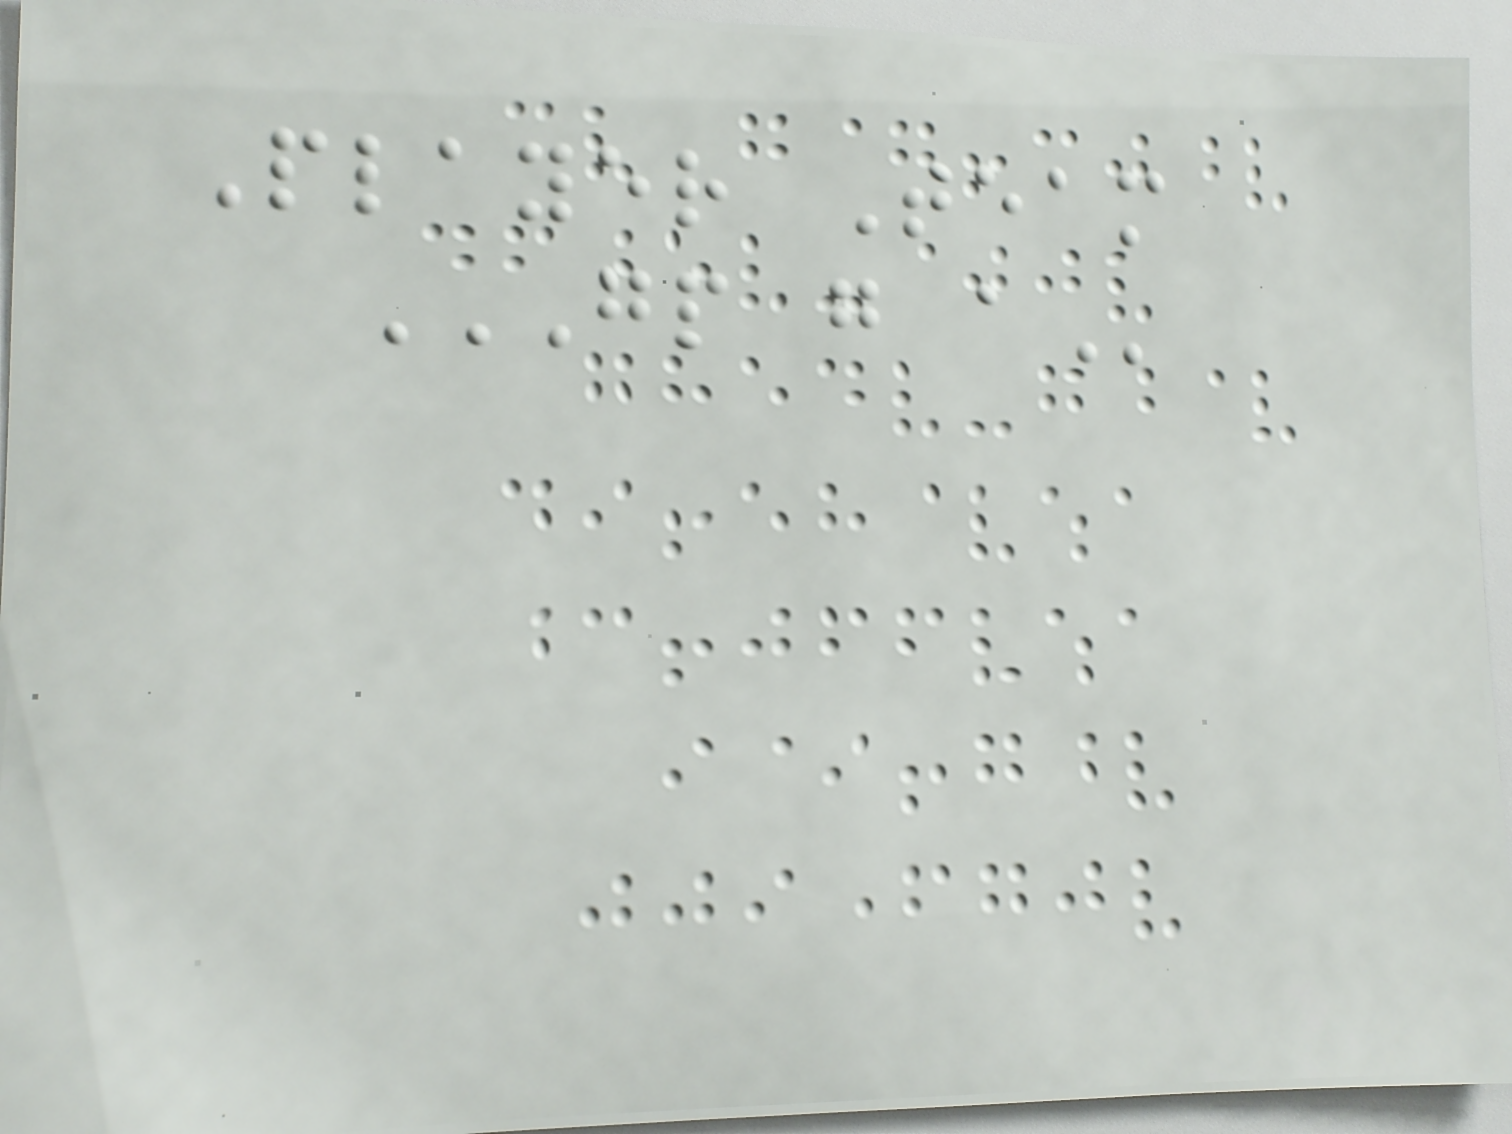Player Team
GP G A
